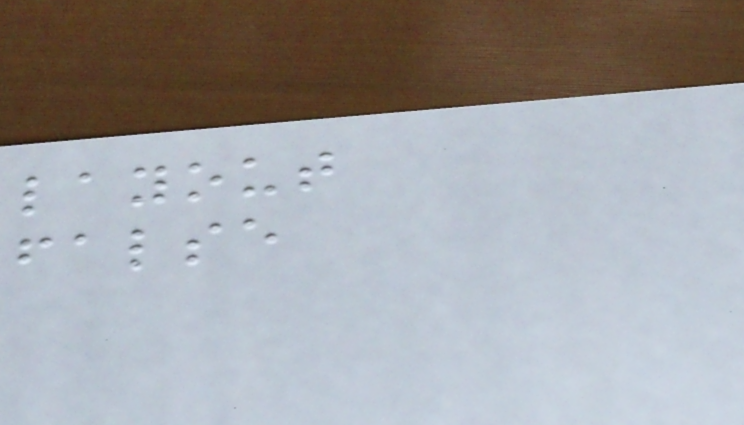layout
false
